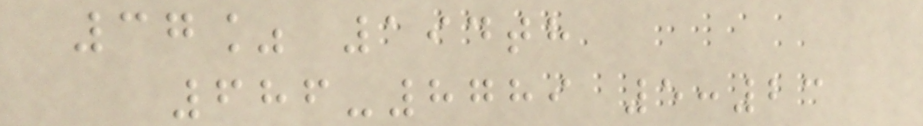37% 194th
686-8789 5:23
